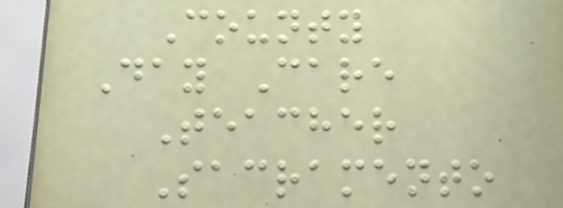County
Day Care
Teacher
Sacramento
